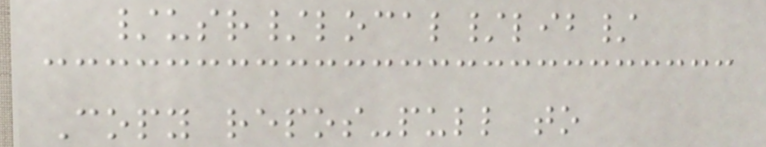/usr/local/lib/
Copy repos-pull to
